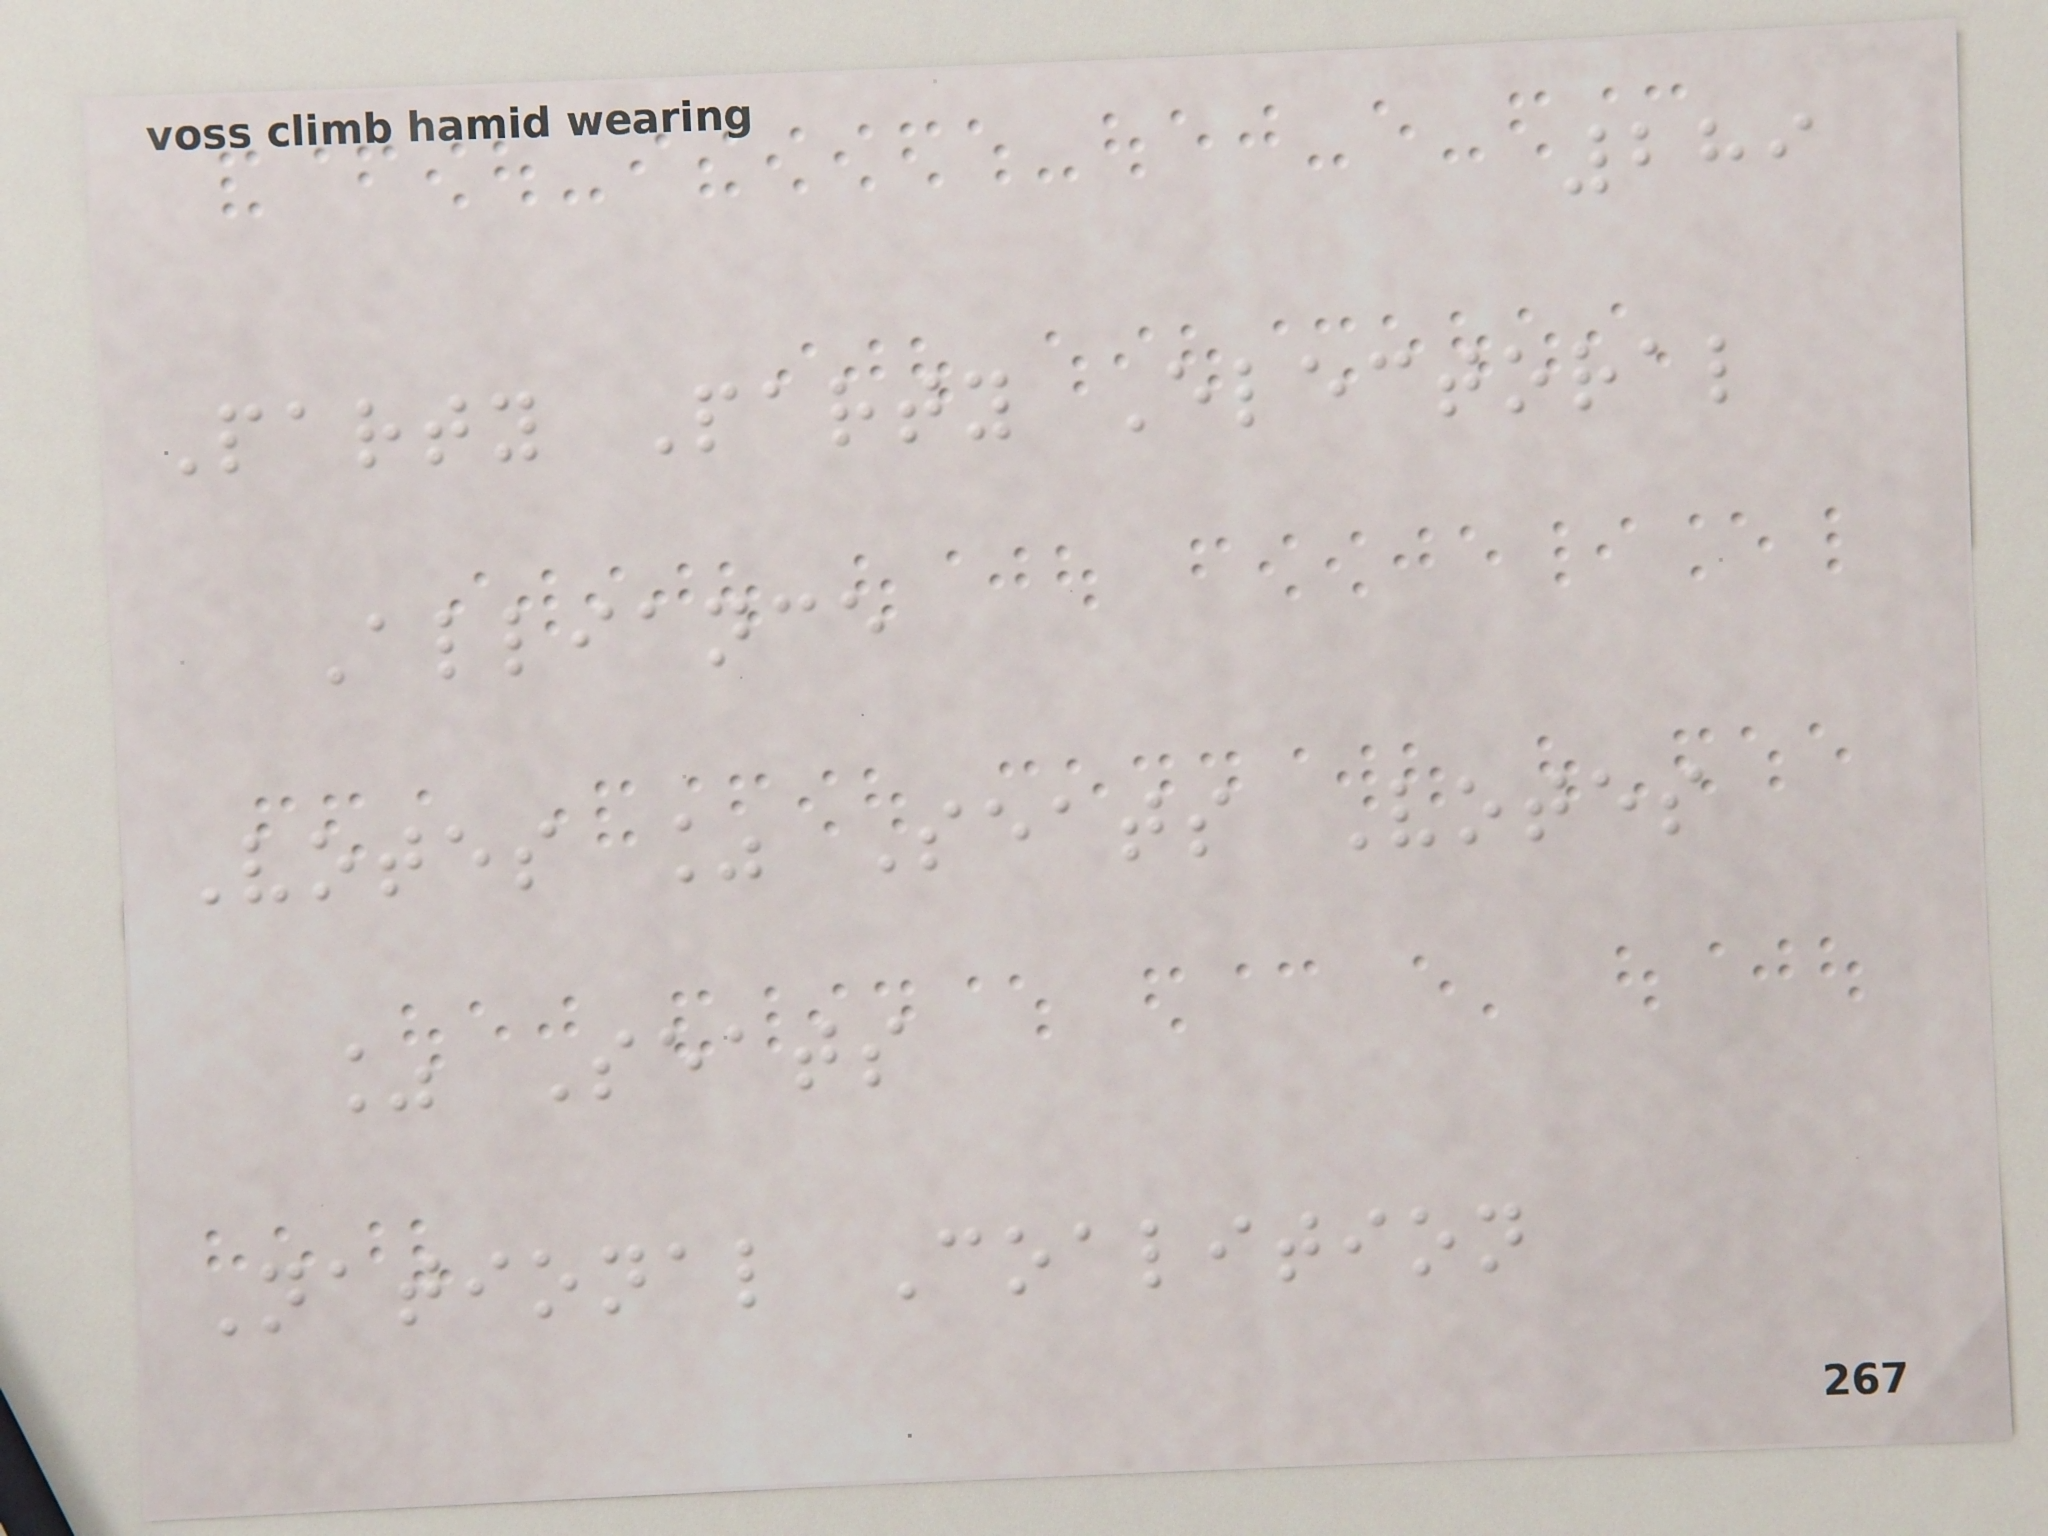289
Party Party Electoral
Alliance
Votes % Seats Votes
% Seats
National Coalition
